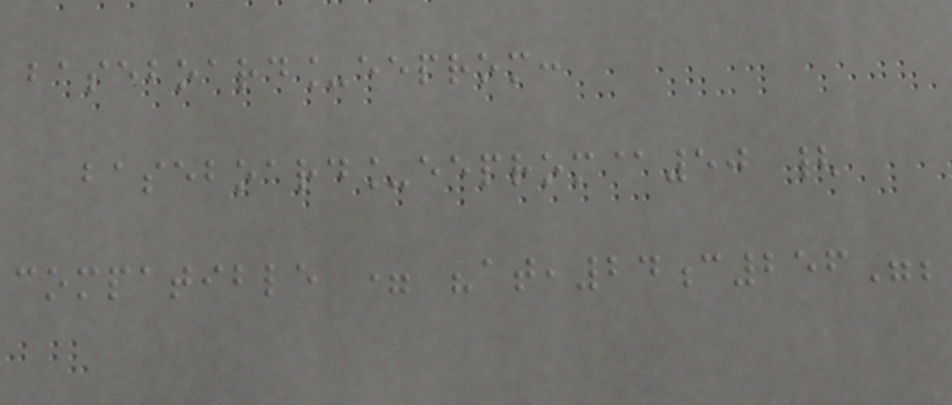baseboard_eeprom:
baseboard_eeprom@50 {
compatible = "at,24c256";
